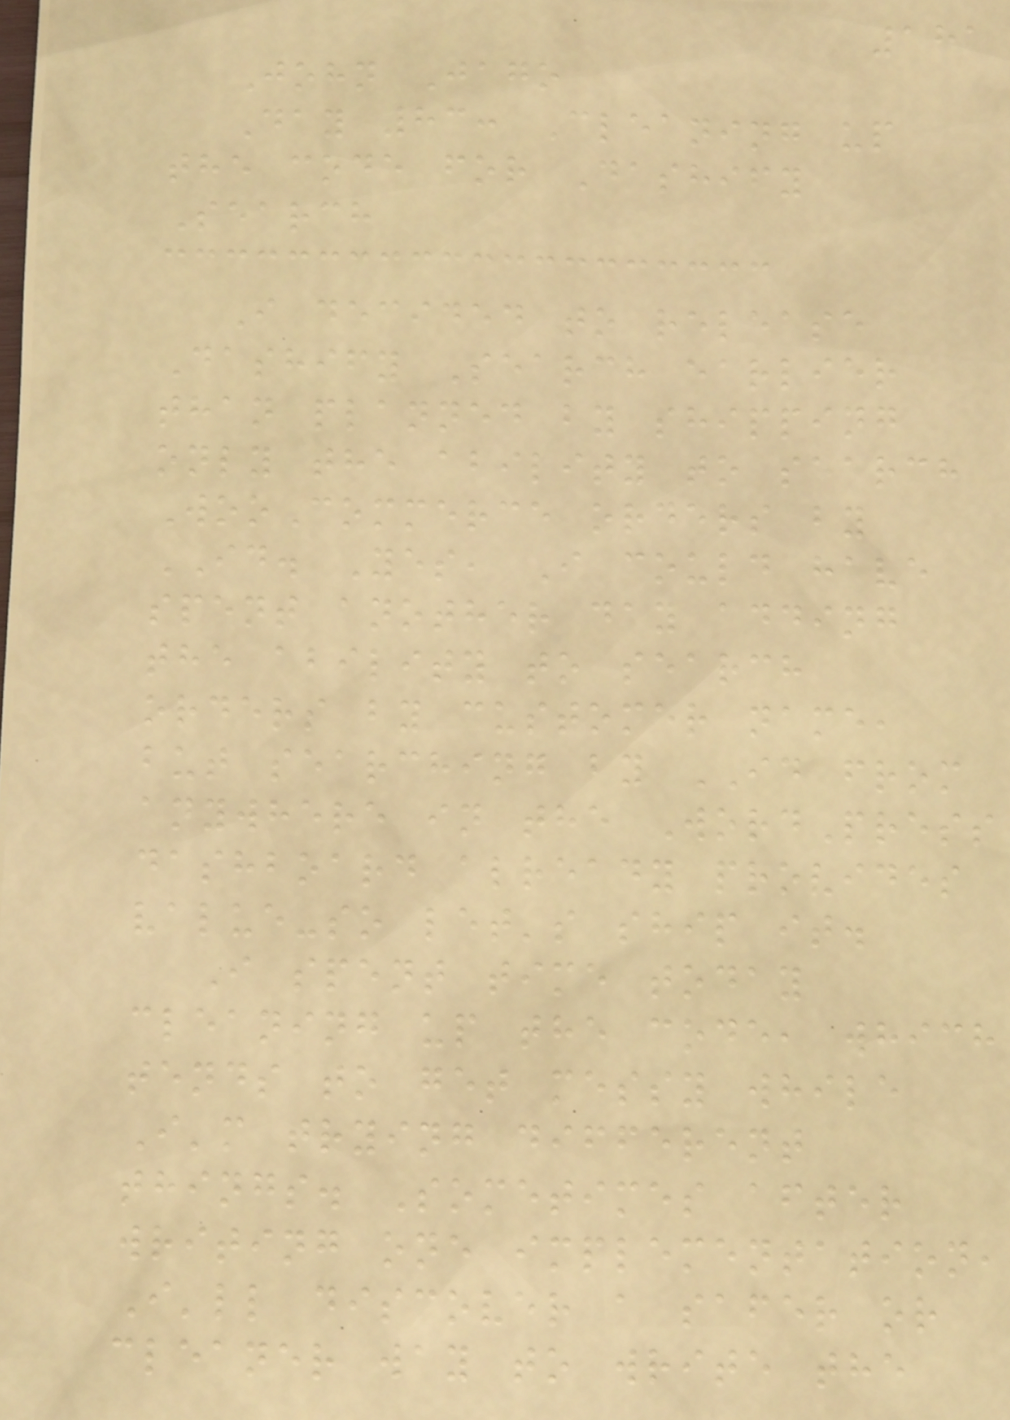181
John Jago
Day 83: Cleaning up
the code for Dashify
Search
I decided to release
Dashify Search earlier
than planned by shipping
only the ability to search
WooCommerce orders by
ID. Yes, I could have
spent another day adding
the ability to search
orders by customer name,
but searching by ID from
anywhere in the WordPress
dashboard already provides
value-so let's ship it.
I spent time today
cleaning up the code, which
tends to get messy while
I'm trying different
things. Sometimes after
writing one implementation,
I'll discover a safer or
cleaner way to write the
